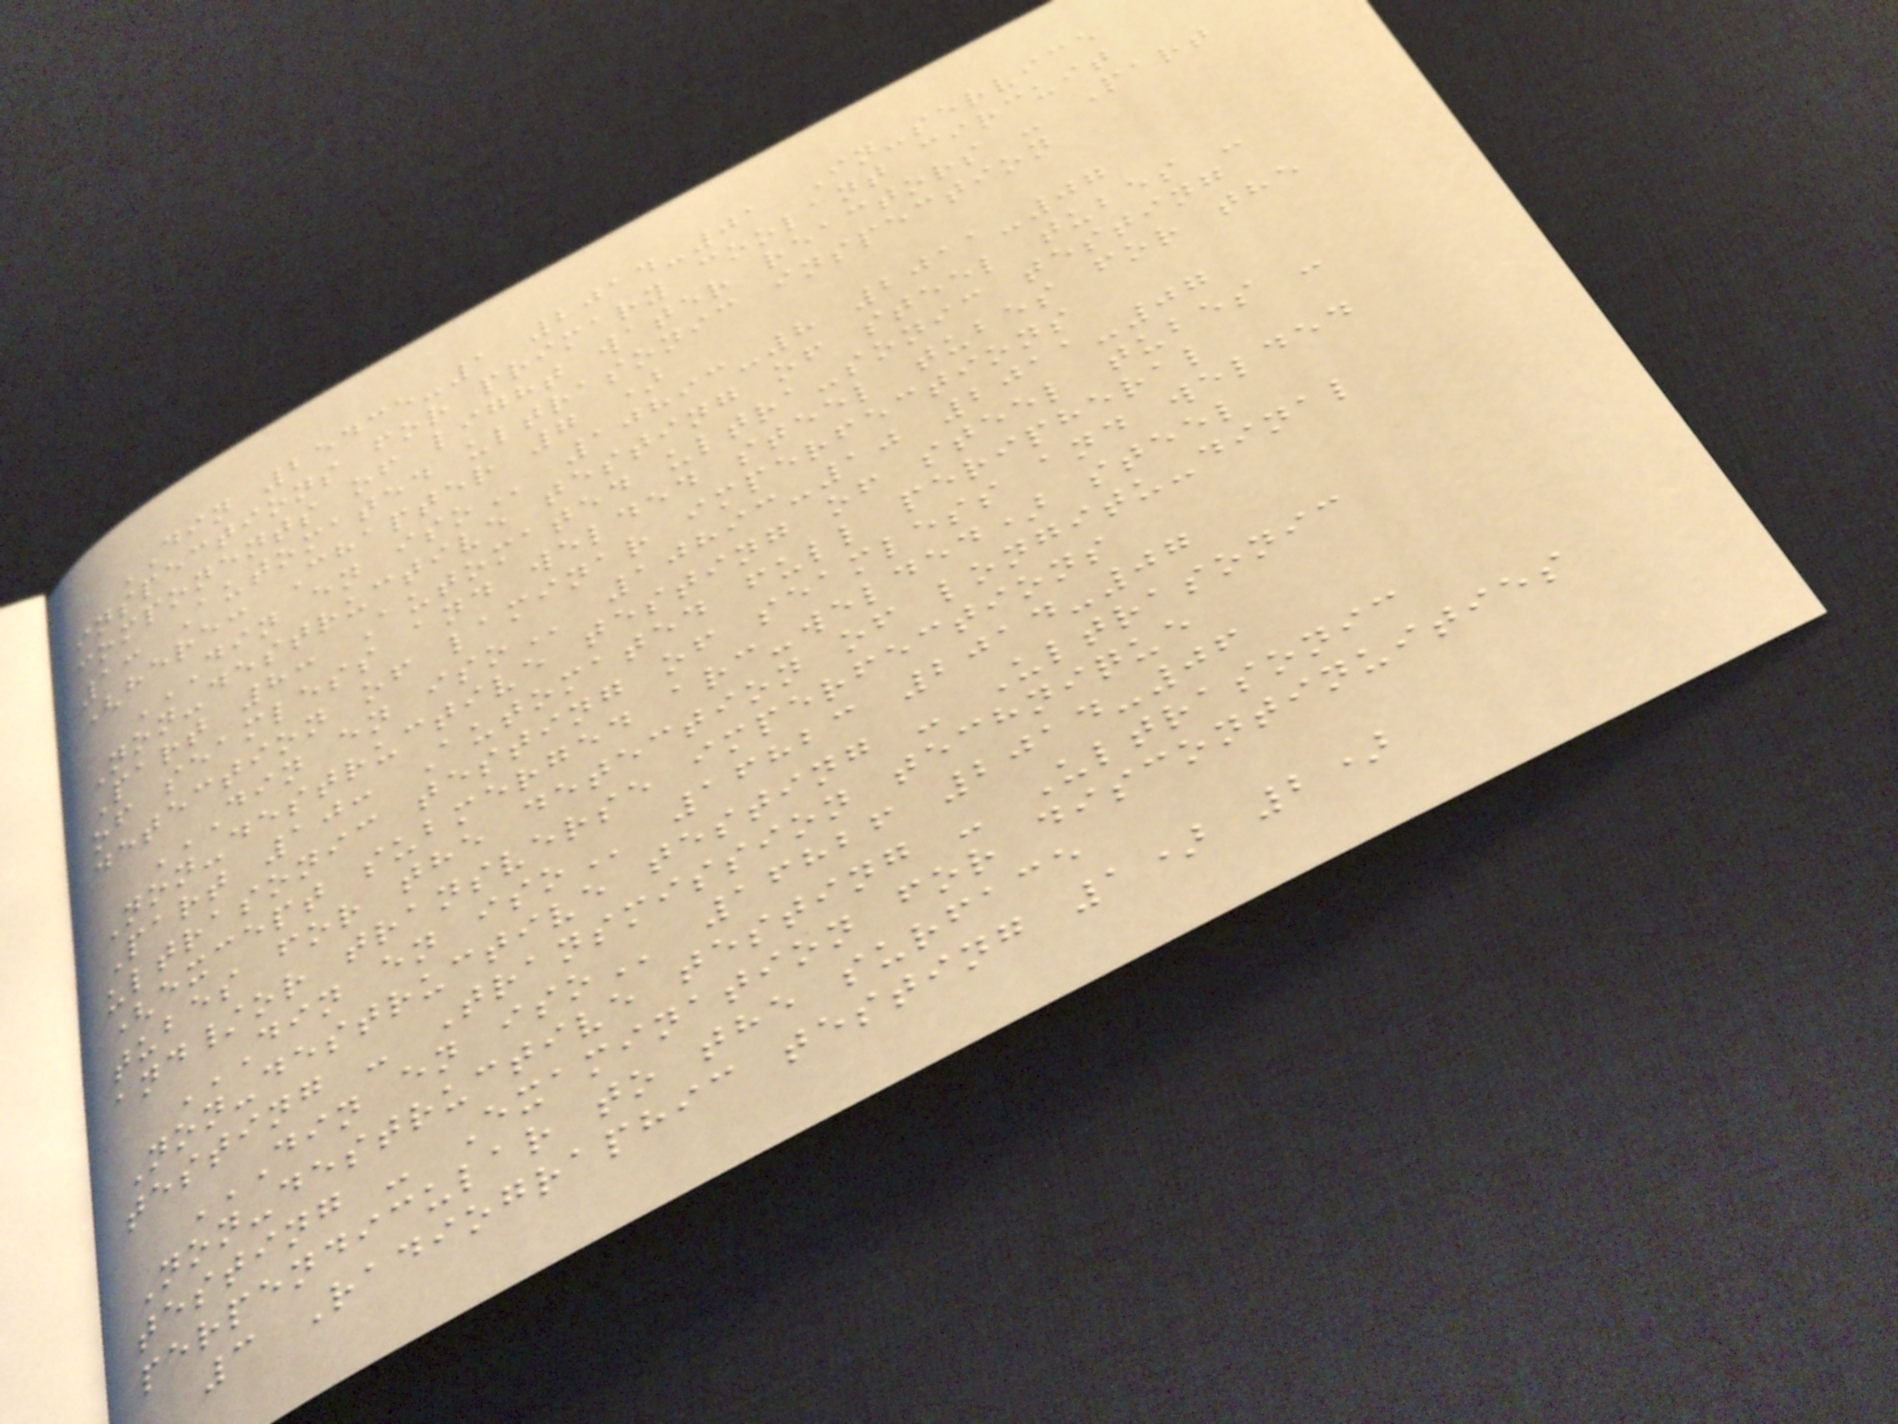DIN 25435-1 2014-01 In-service
inspections for primary coolant circuit
components of light water reactors - Part
1: Automated ultrasonic inspection
(here: Chapter 7 )
DIN EN ISO 10893-8 2011-07
Non-destructive testing of steel tubes -
Part 8: Automated ultra-sonic testing
of seamless and welded steel tubes for the
detection of laminar imperfections
DIN EN ISO 10893-10 2011-07
Non-destructive testing of steel tubes -
Part 10: Automated full peripheral
ultrasonic testing of seamless and welded
(except submerged arc-welded) steel
tubes for the detection of longitu-dinal
and/or transverse imperfections
DIN EN ISO 16823 2014-07
Non-destructive testing - Ultrasonic
testing - Transmission technique
DIN EN ISO 16826 2014-06
Non-destructive testing - Ultrasonic
testing - Examination for discontinuities
perpendicular to the surface
3 Radiographic testing 1) 2)
